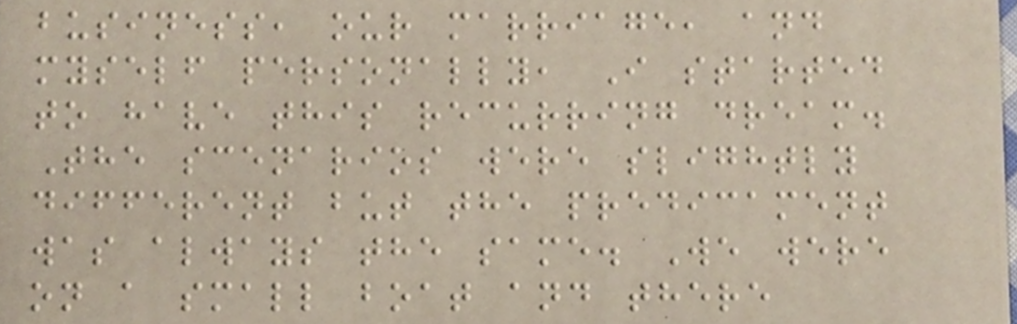business, our marriage, and
myself personally, I started
to have this recurring dream.
The scenarios were slightly
different but the predicament
was always the same. We were
on a small boat and there
